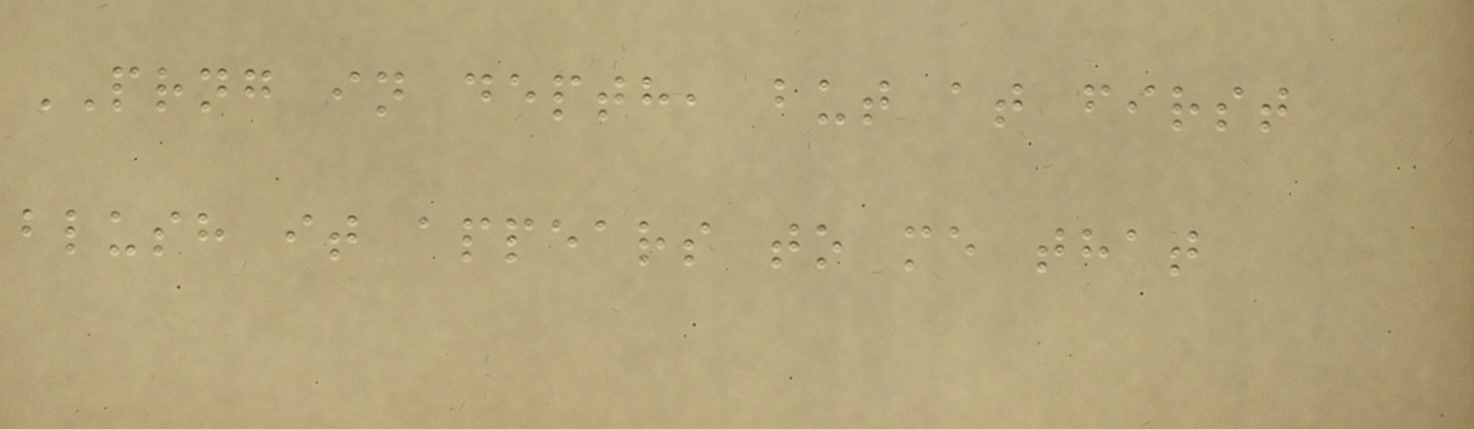PRNG in depth, but at first
blush it appears to me that
